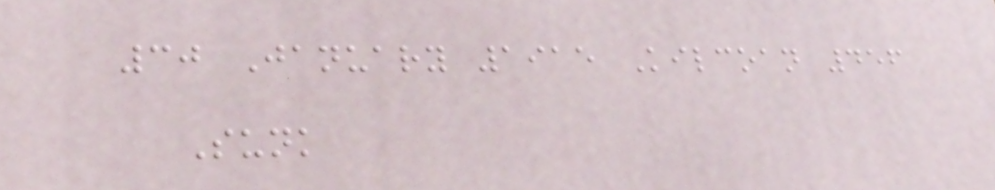30 January 1915 Kilcoan 456
Sunk
